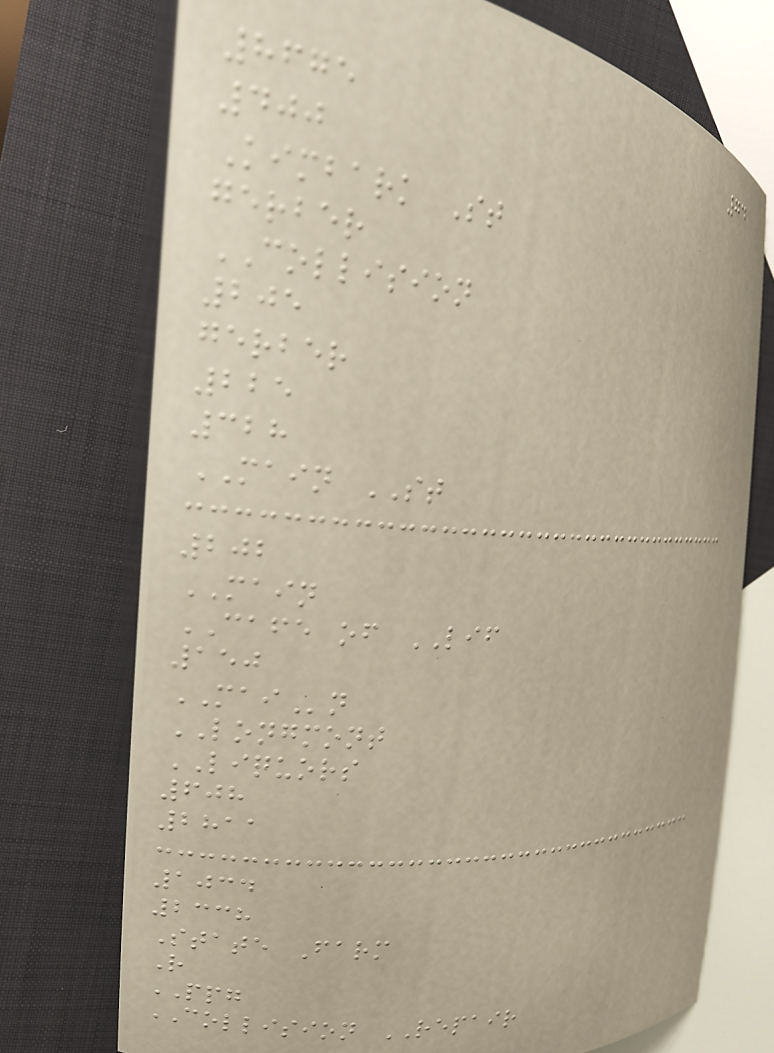74
8675
400
Kimbark St
gerber
COLLISION
205
gerber
225
328
MAIN ST
202
MAIN
CAFE of LIF
150
MAIn
LONGMONT
LIQUORS
608
2811
1034
2338
State Farm
R
PPG
COLLISION REPAIR
